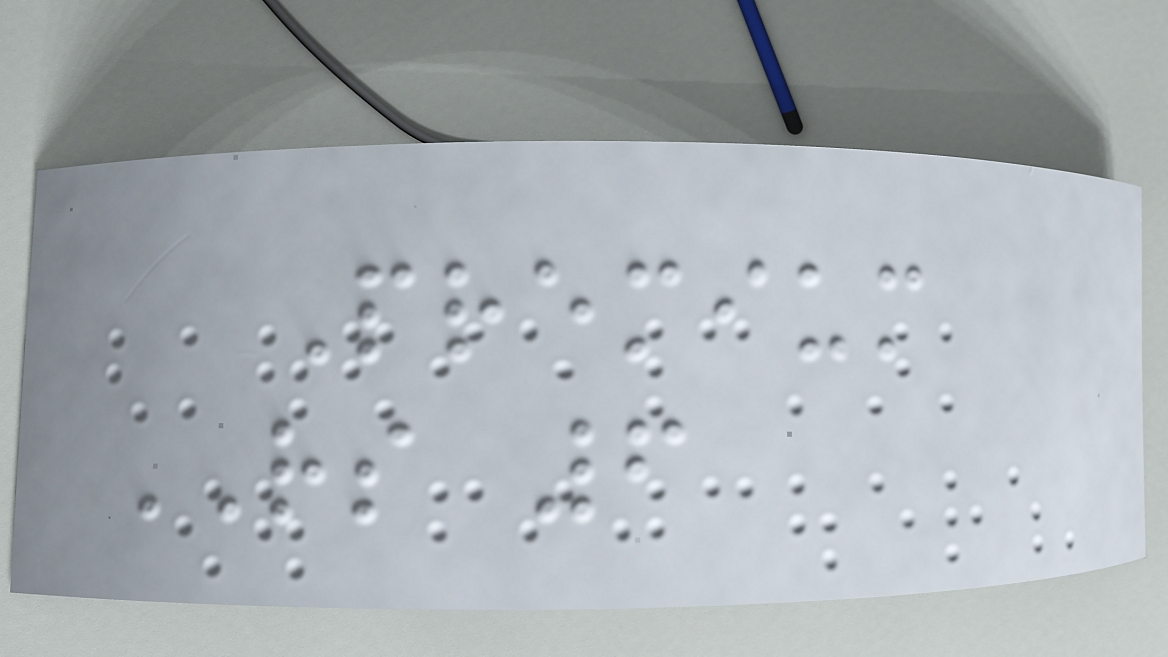Premium
RS 6
